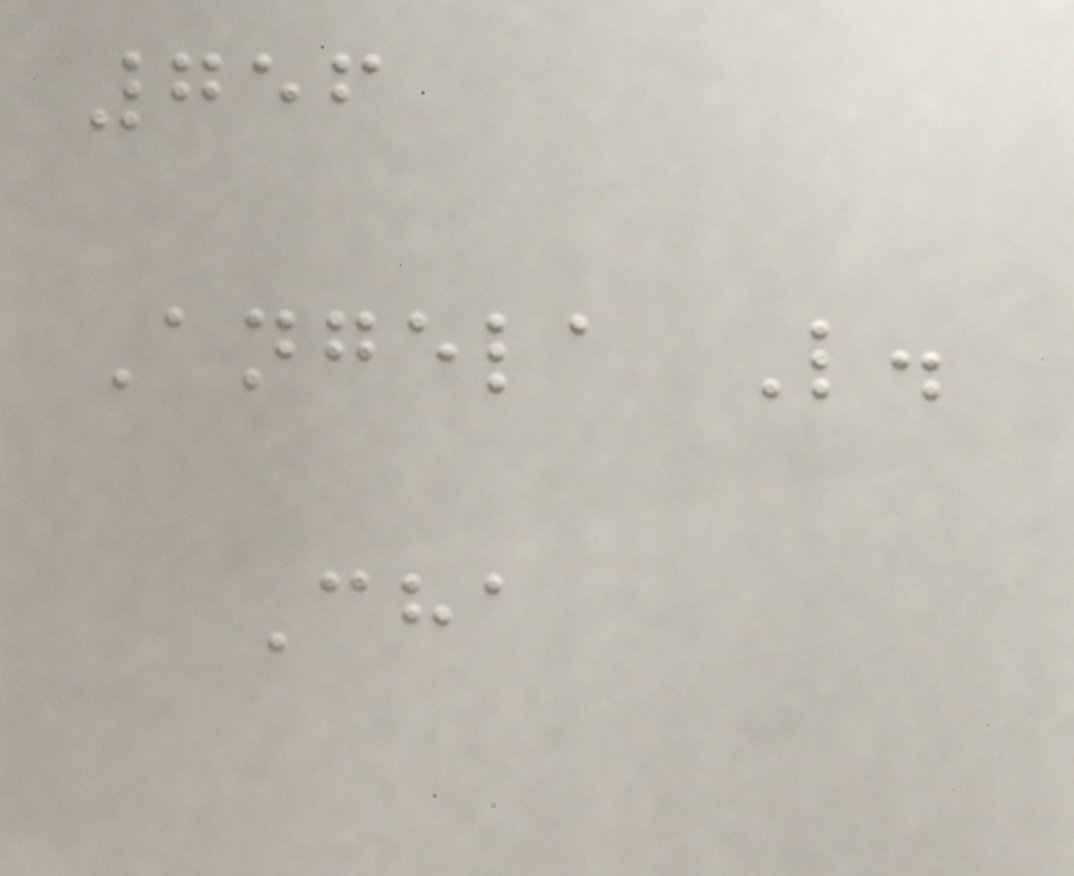756
Angela L.
Cha
